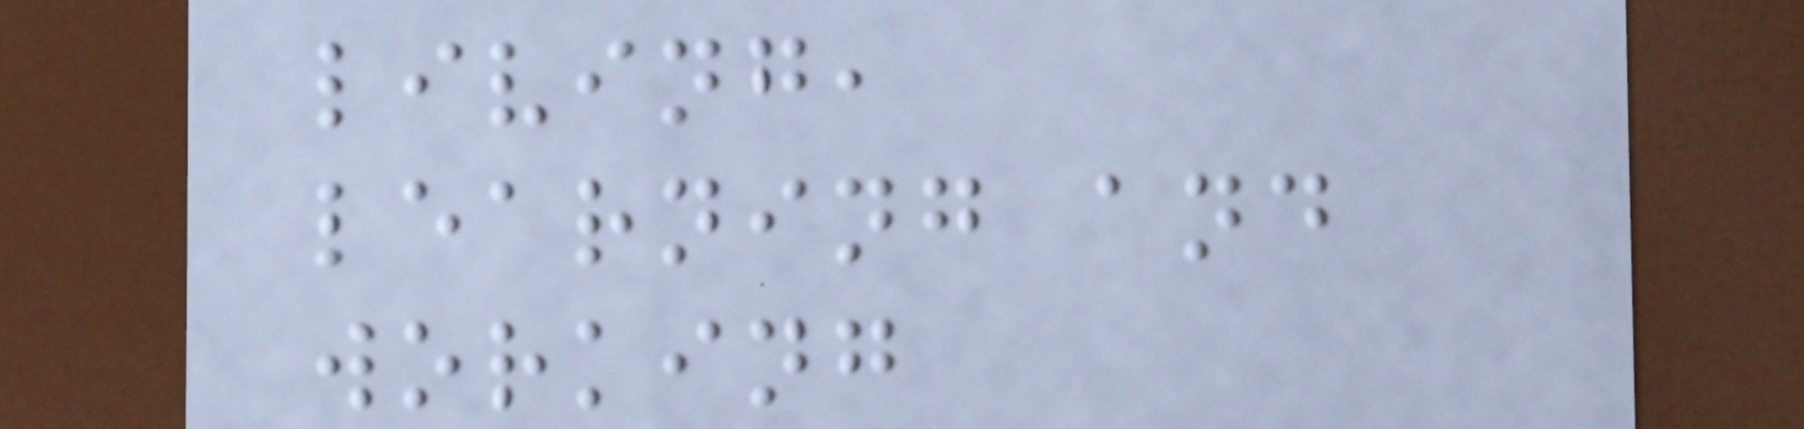living,
learning and
working
